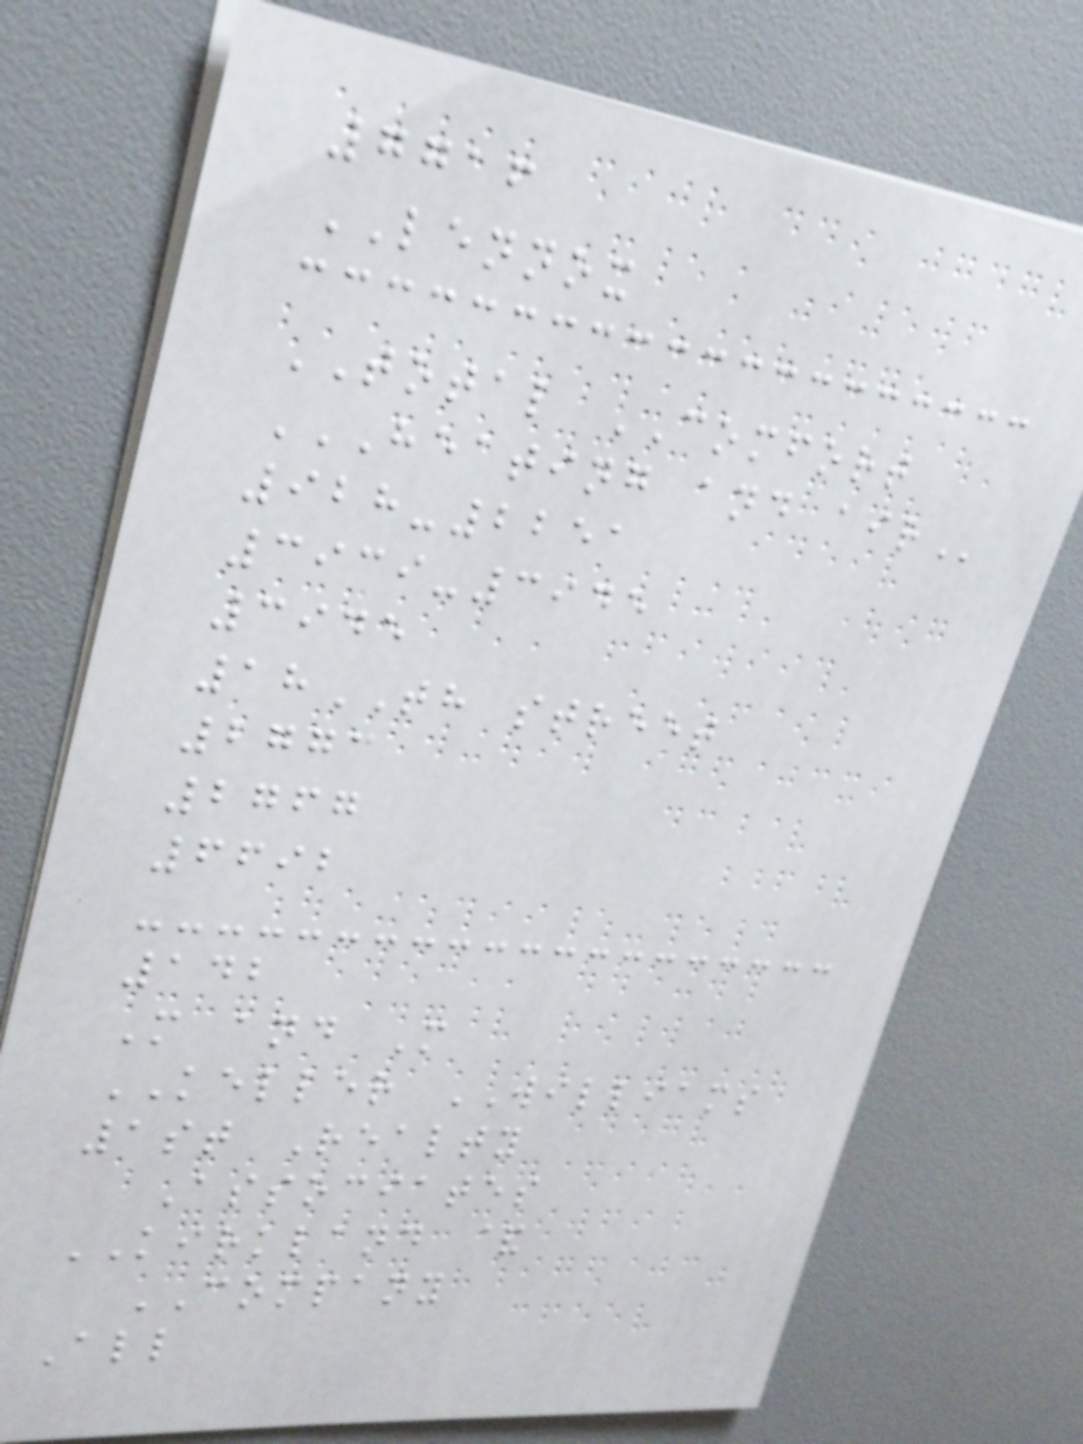7716
LENNOX
TOTAL COMFORT
HEATING AND AIR
928-2251
3939-3945
3945
18TH street
2773
2767
6692
142
M and M
KELLER WILLIAMS
1st Realty
Associates
KIRKLAND &
COMPANY
All
